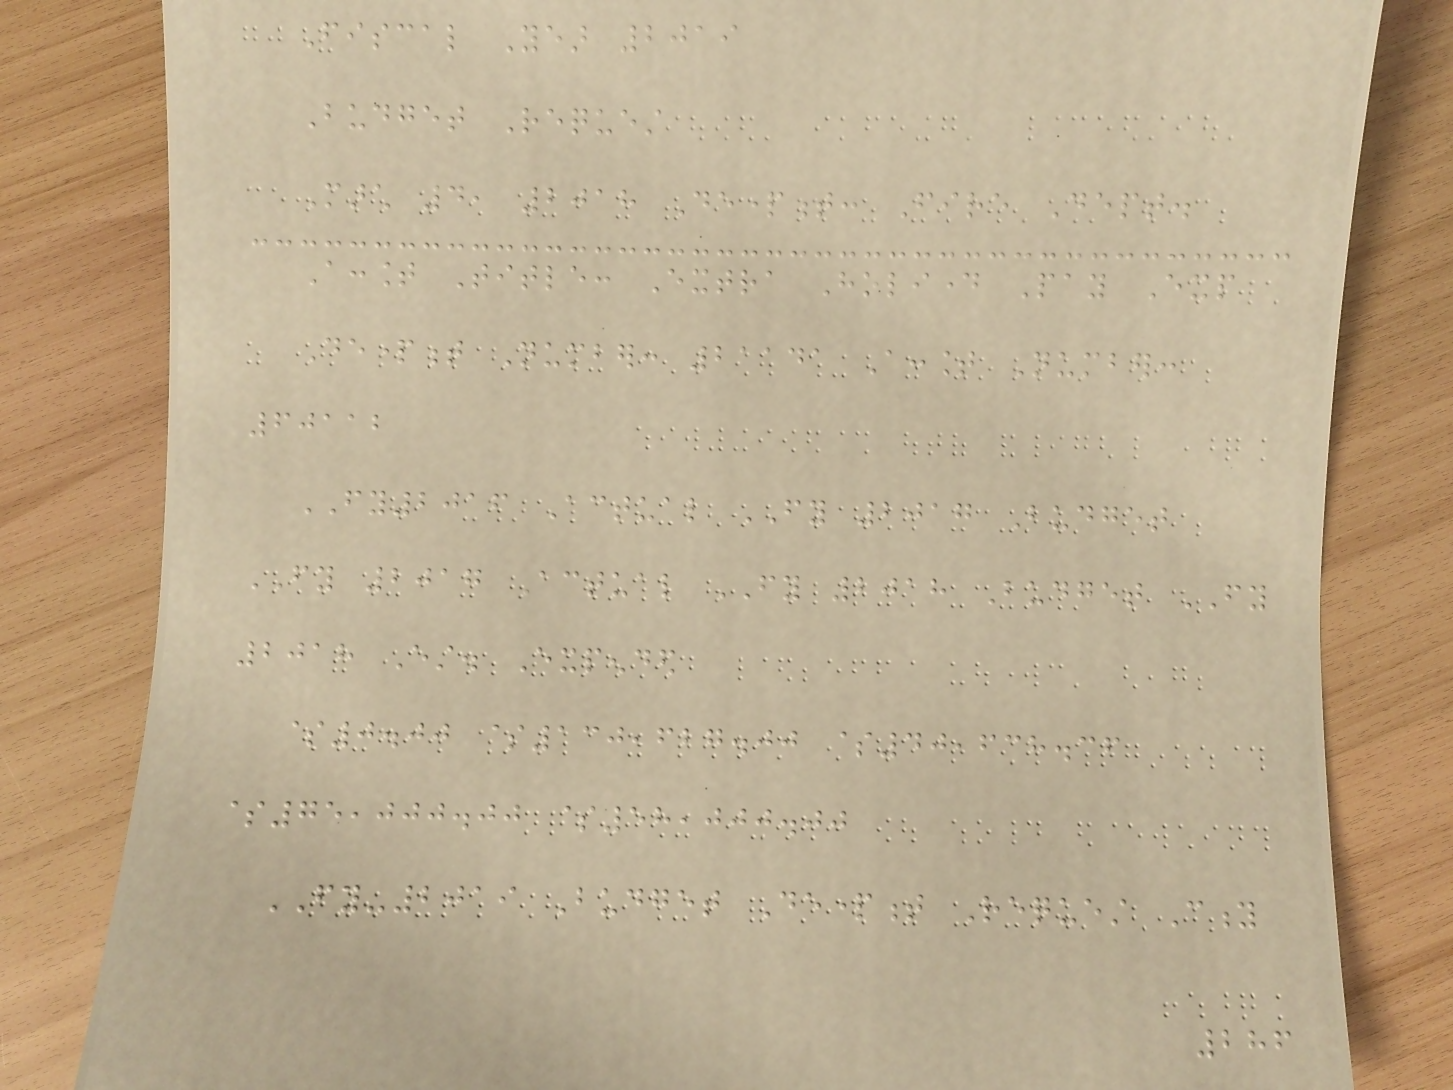Fiscal Year 2019
Budget Request
March 4, 2018 Department: Fire Dept.
Account Title: Extra Holiday Pay Exp
Department Number: 21141 Account Number:
60112
FY2016 Actual FY 2017 Budget
FY 2017 Actual FY 2018 Budget FY
2018 Est. Expended
$0.00 $130,627.00 $40,638.36
$75,000.00 $58,000.00
FY-2019 Budget Department Request City
286
